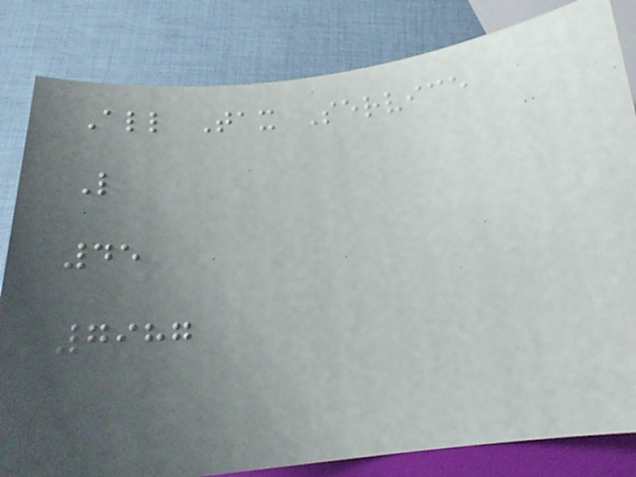All Tax Service
L
45
7987
